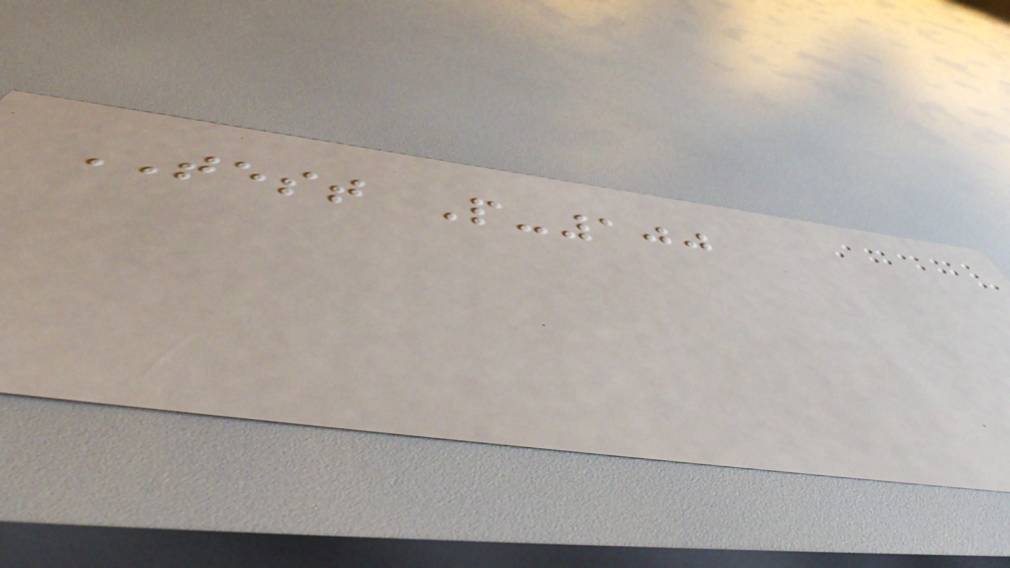TEST P-100
